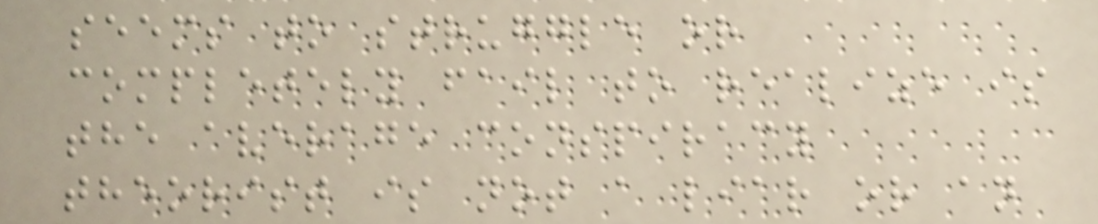seems to struggle or
completely fail to realize is
the average conspiracy
theorist is not a liar or an
